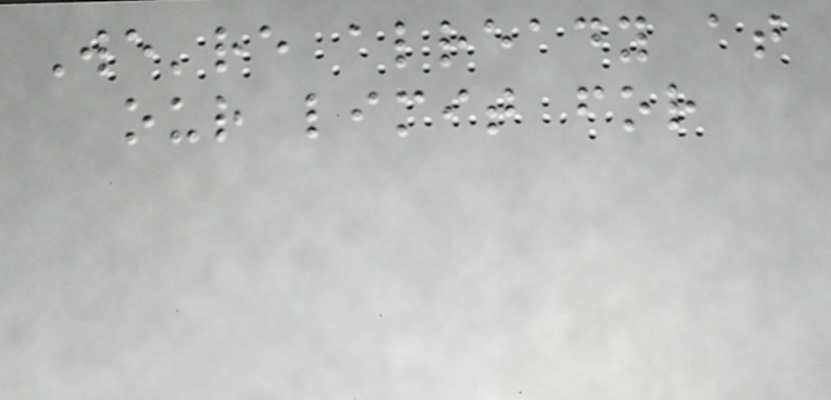We're already at
our limit for
